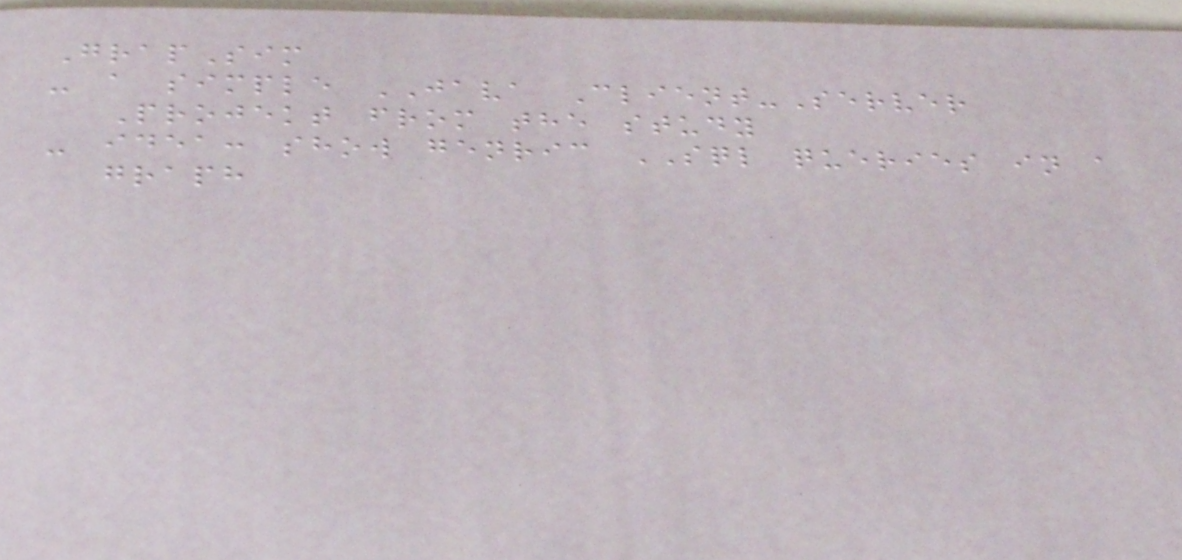GrapSim
- a simple JAVA Client-Server
Projekt from the study
- idea: show genric SQL queries in a
graph
